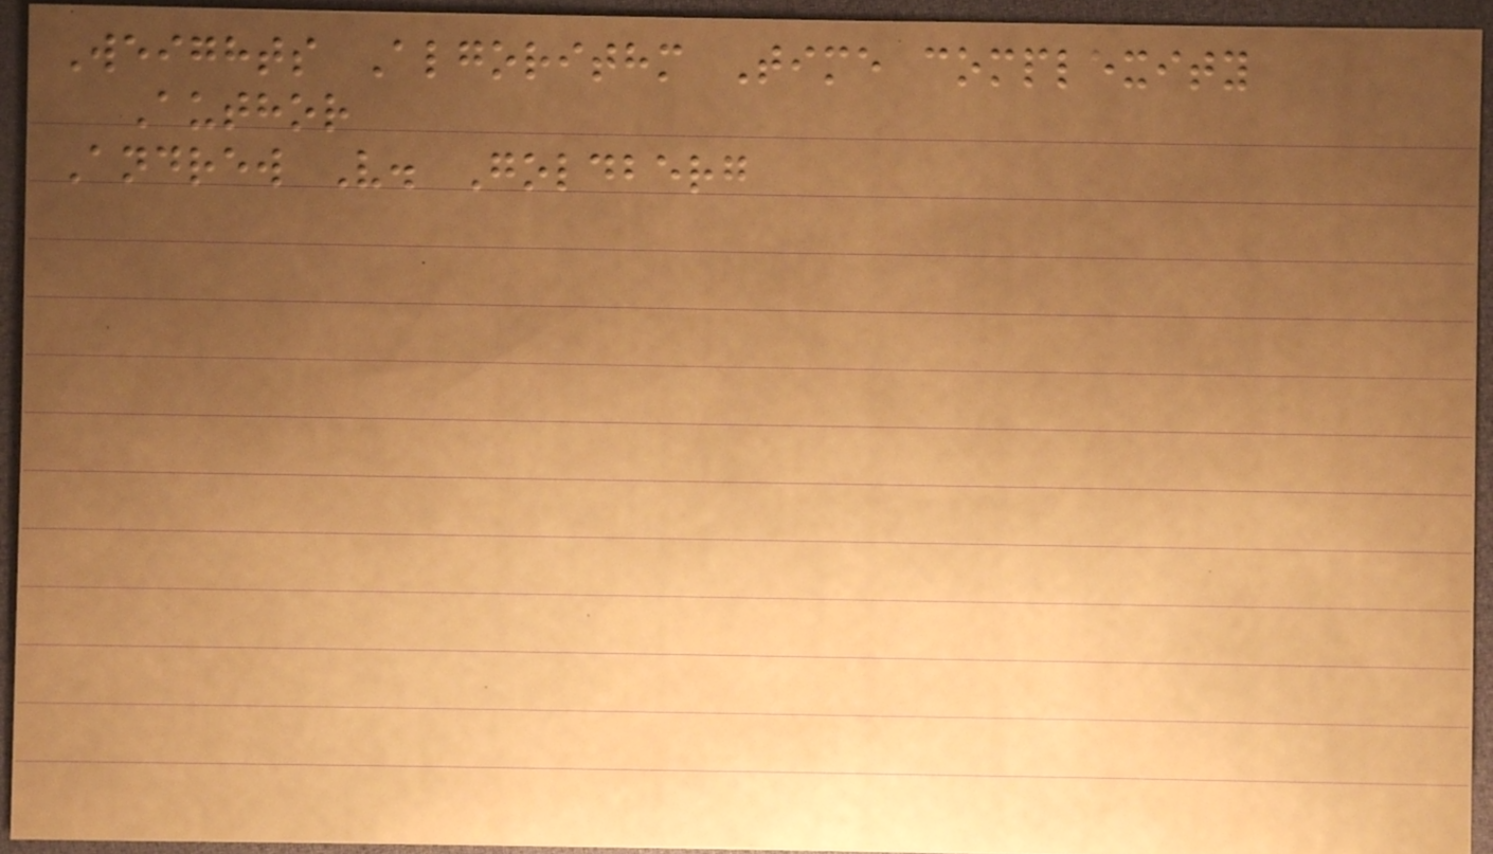Weights Algorithm Time complexity
Author
Andrew V. Goldberg
